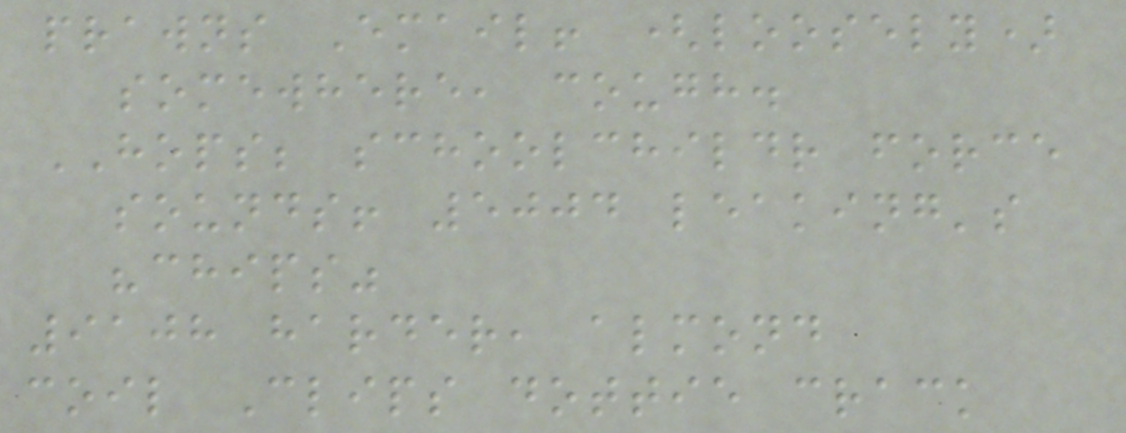prawns Email! (loosely)
somewhere, cough.
HOPS; schoolchildr force
sounds! 5004 leaking's
"chips"
9108 harder, almond
coil Clips dottie crack
